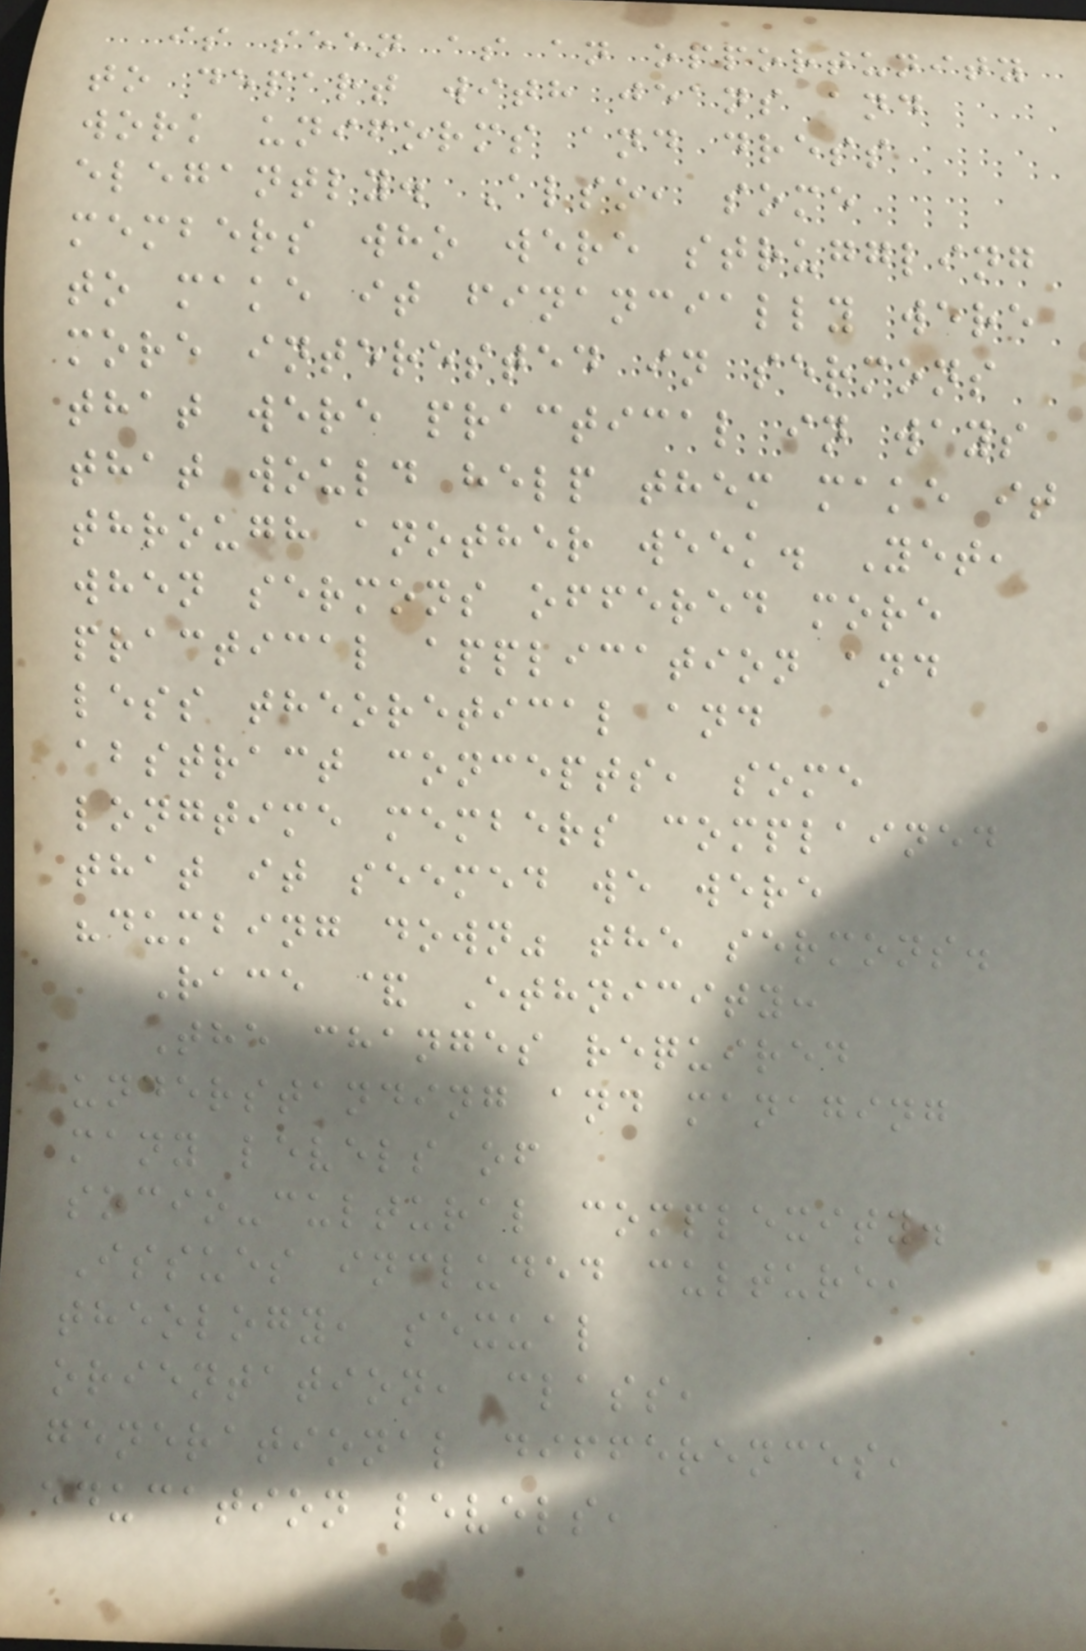is seen as an opportunity
to depart with jeans and
work uniforms and dress
elegantly. Also, some
members who were struggling
to make it financially were
more interested in sermons
that were practical in ways
that would help them make it
through another week. Yet,
when sermons offered more
practical application and
less theoretical and
abstract concepts, some
longtime members complained
that it seemed we were
"dumbing down" the sermons.
Race & Ethnicity:
The changes required
understanding and managing
many levels of
socio-cultural complexity.
Issues included culture,
theology, sexual
orientation, class,
generational differences,
education levels,
